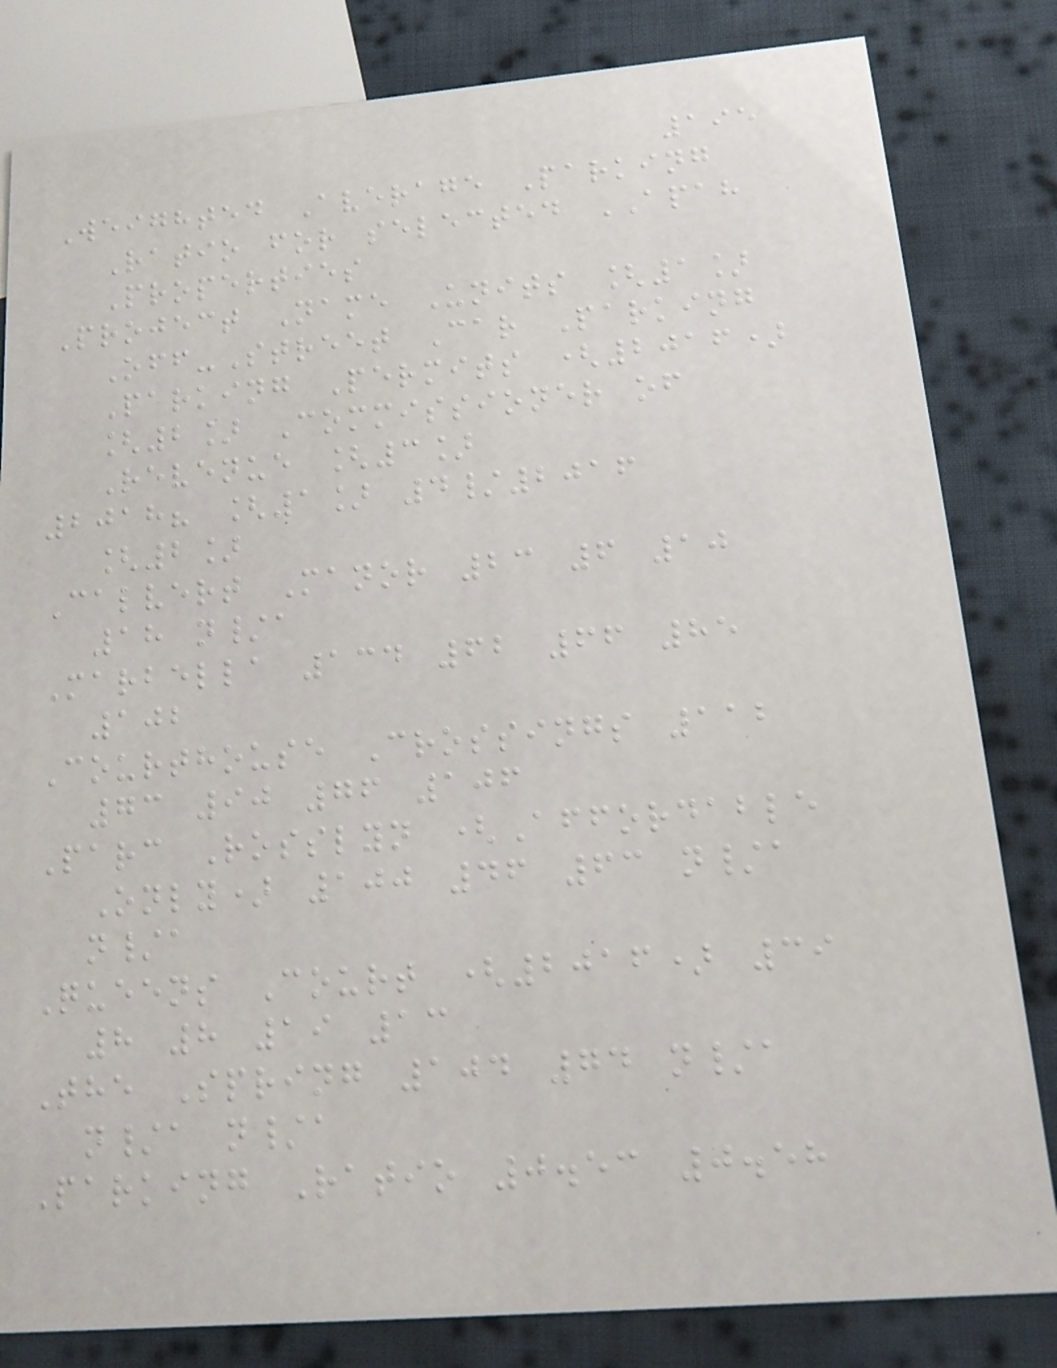195
Weighted Average Parking
Ratio for selected APAH
Properties
Project Name Units [1]
Off-Street Car Parking
Parking Permits (2016)
[2] Commissioner of
Revenue [3]
2018? [1] 4/2016
[2]
Calvert Manor 23 6 10
18 n/a
Marbella 134 62 66 85
102
Courthouse Crossings 112
73 90 76 106
Parc Rosslyn (Affordable
Only) 100 46 63 n/a
n/a
Queens Court (2016) 39
8 8 19 13
The Spring 104 74 n/a
n/a n/a
Parking Ratio 0.53 0.58
